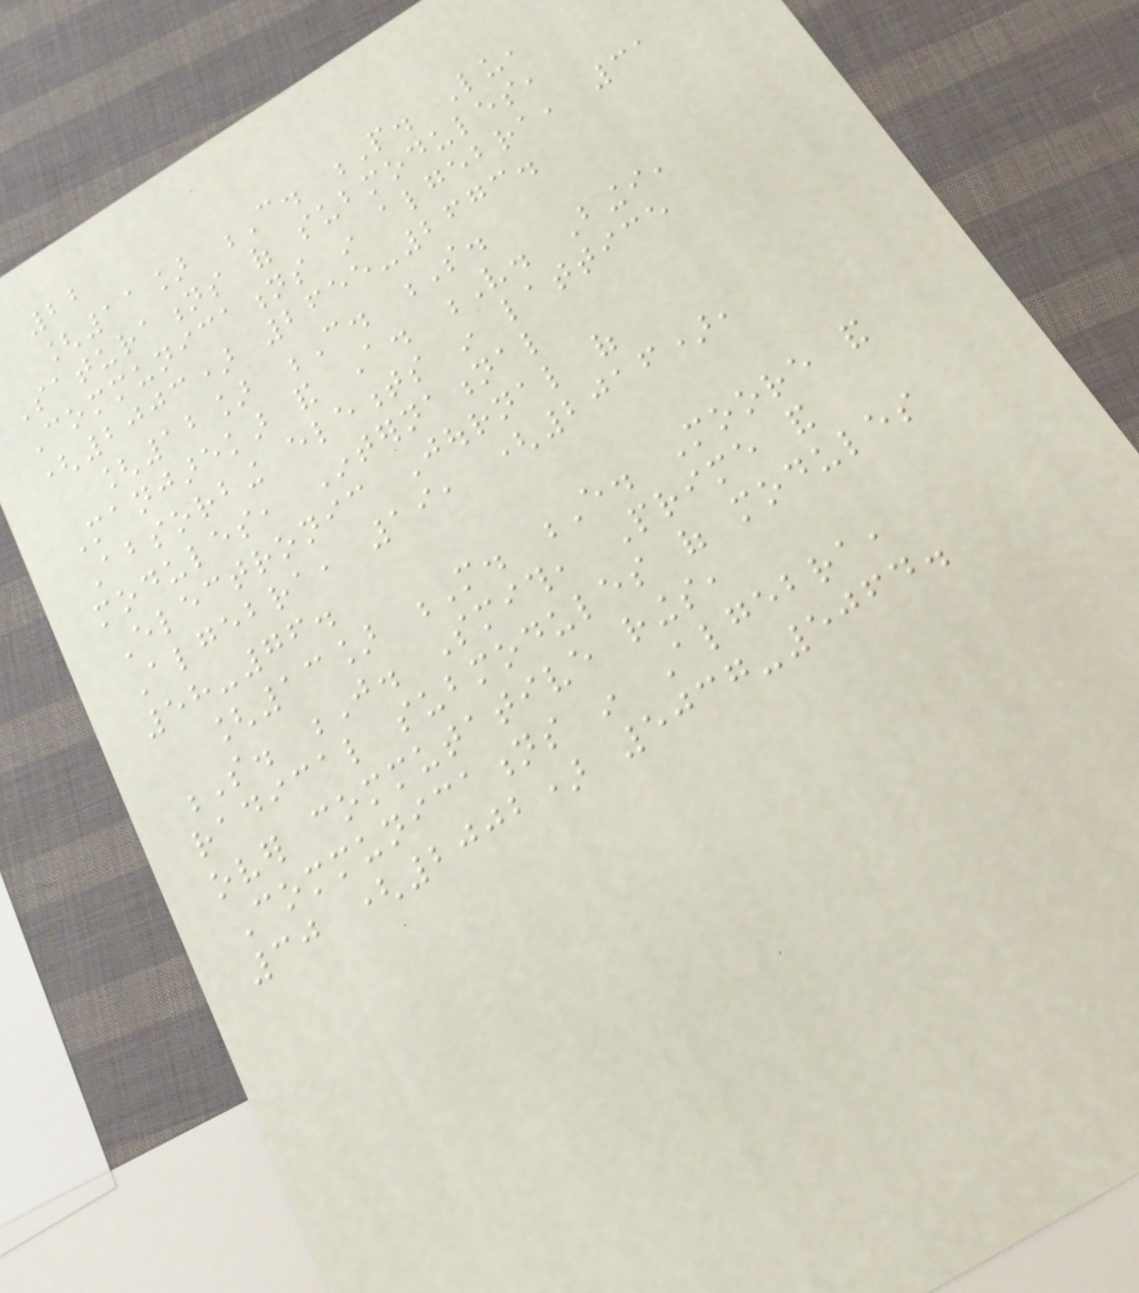22
[11] C. P. Lu,
Saturations of submodules,
Communications in algebra, 31
(2003) 2655-2673.
[12] C. S.
Manjarekar and A. V. Bingi,
Absorbing elements in lattice
modules, International
Electronic Journal of
Algebra, 19, (2016),
58-76.
[13] M. E. Moore and
S. J. Smith, Prime and
radical submodules of modules
over commutative rings,
Communications in Algebra,
30 (2002) 5037-5064.
